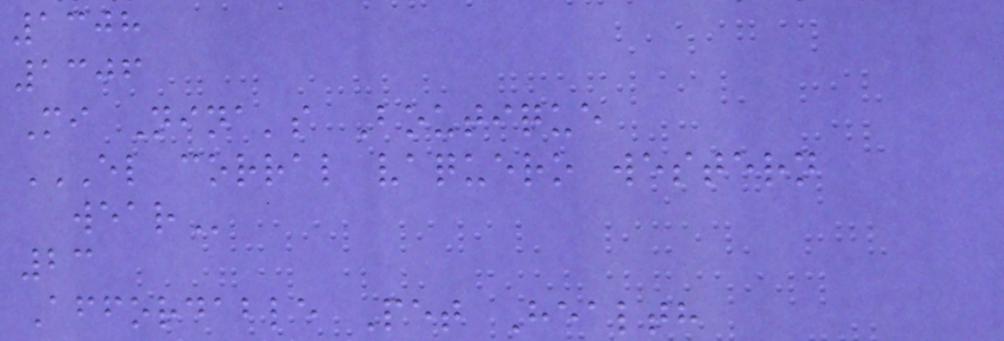1308
1306
Mi Nina's Boutique
EL CORRAL VAQUERO WESTERN
WEAR
23
Affordable Pet Health
